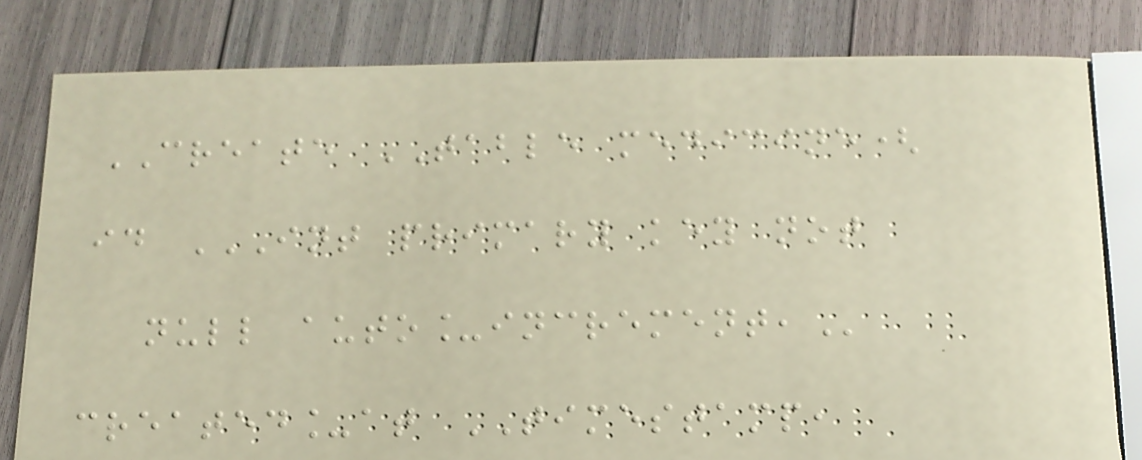CREATE TABLE medicine(
id INT PRIMARY KEY NOT
NULL AUTO_INCREMENT,
created_at TIMESTAMP,
